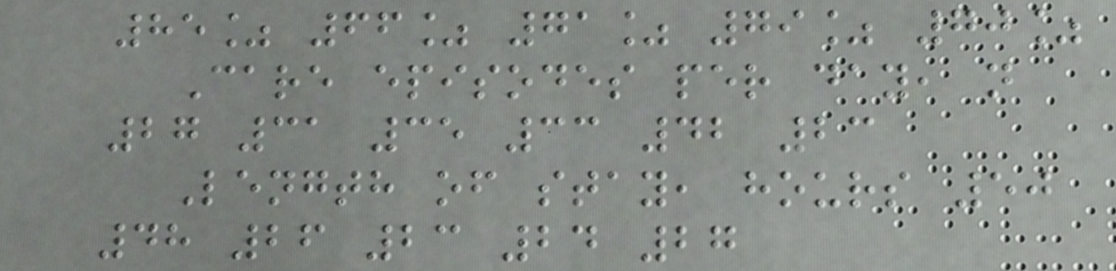85% 66% 71% 79% 70%
Care episodes per day, n
27 31 35 33 42 23
Length of stay, hours 50
48 26 23 24 27
